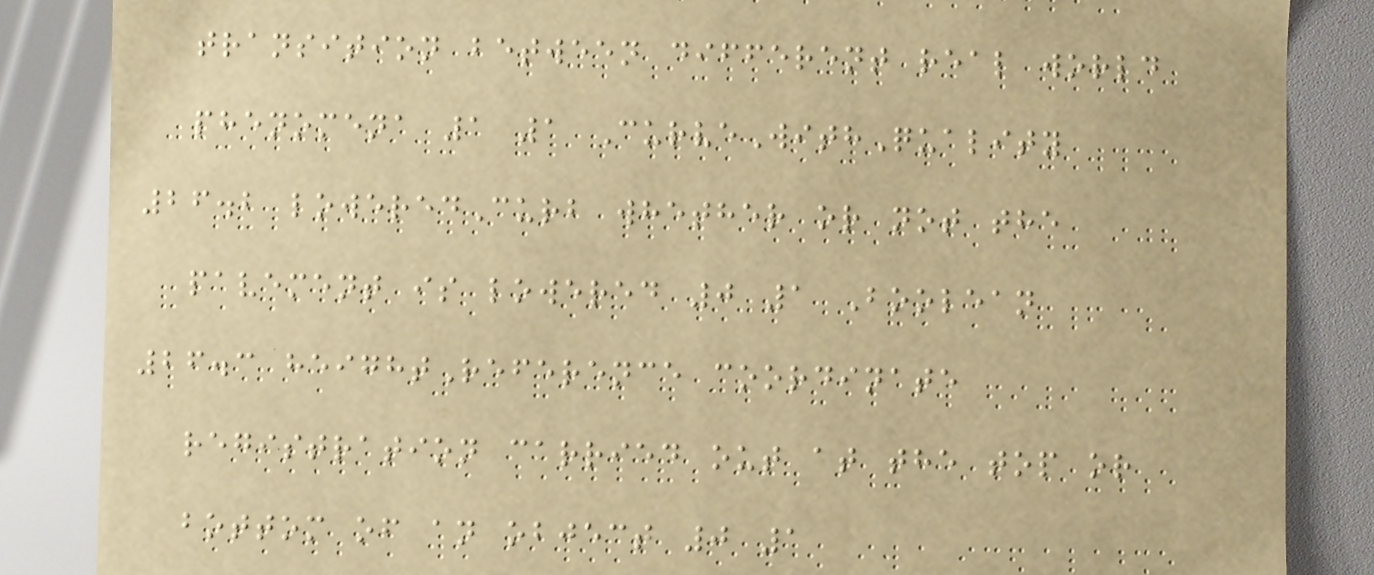transition between different real world
phenomena 1 1 CurveWithQuality
26.2 loweredCurb whether or not the
pavement is lowered 0 1 Boolean
26.3 heightReference coordinate
registration carried out at the top or
bottom of an object 0 1
